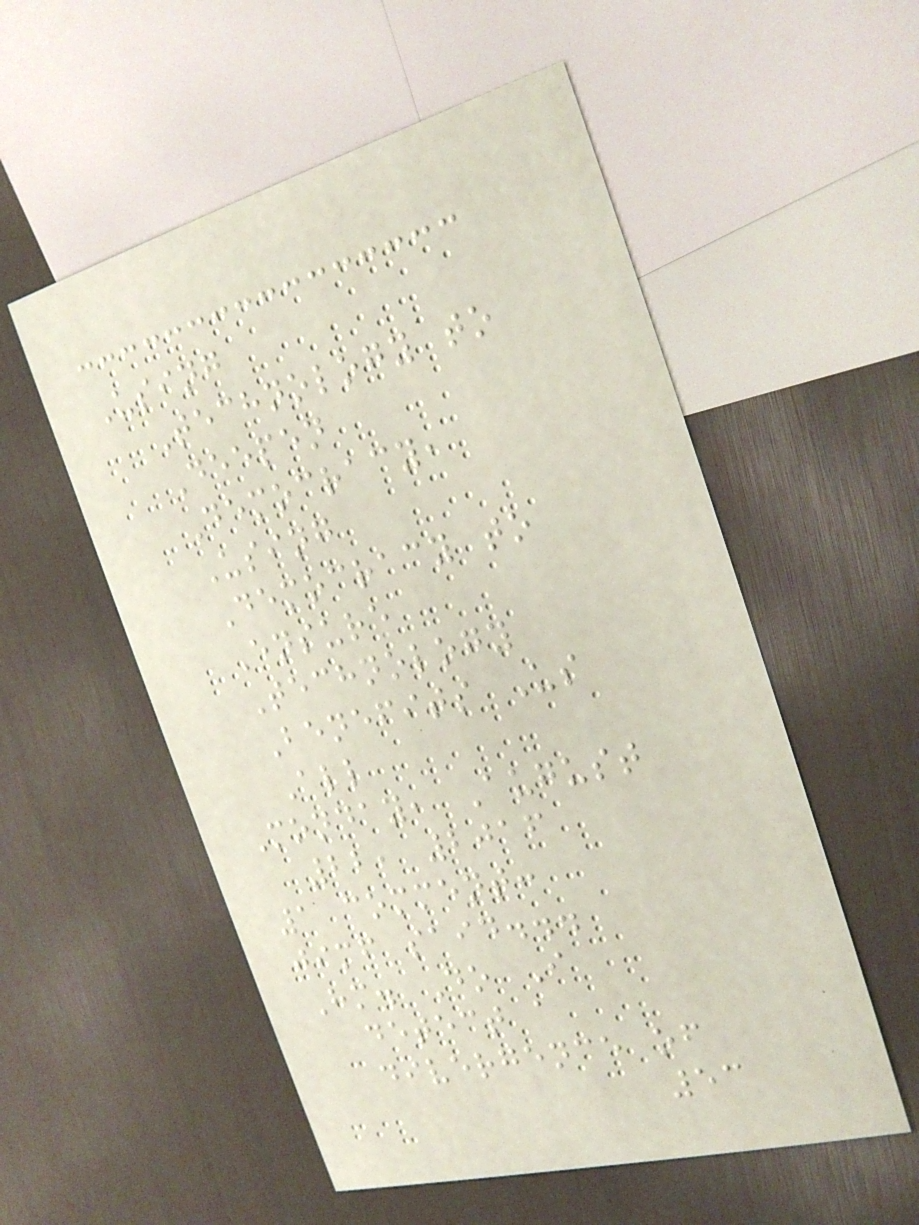Using
Technology to
Deepen
Democracy,
Using
Democracy to
Ensure
Technology
Benefits Us
All
Monday, August
22, 2016
1 comment:
jimf said...
Hm. Do I
detect a
divergence of
53
